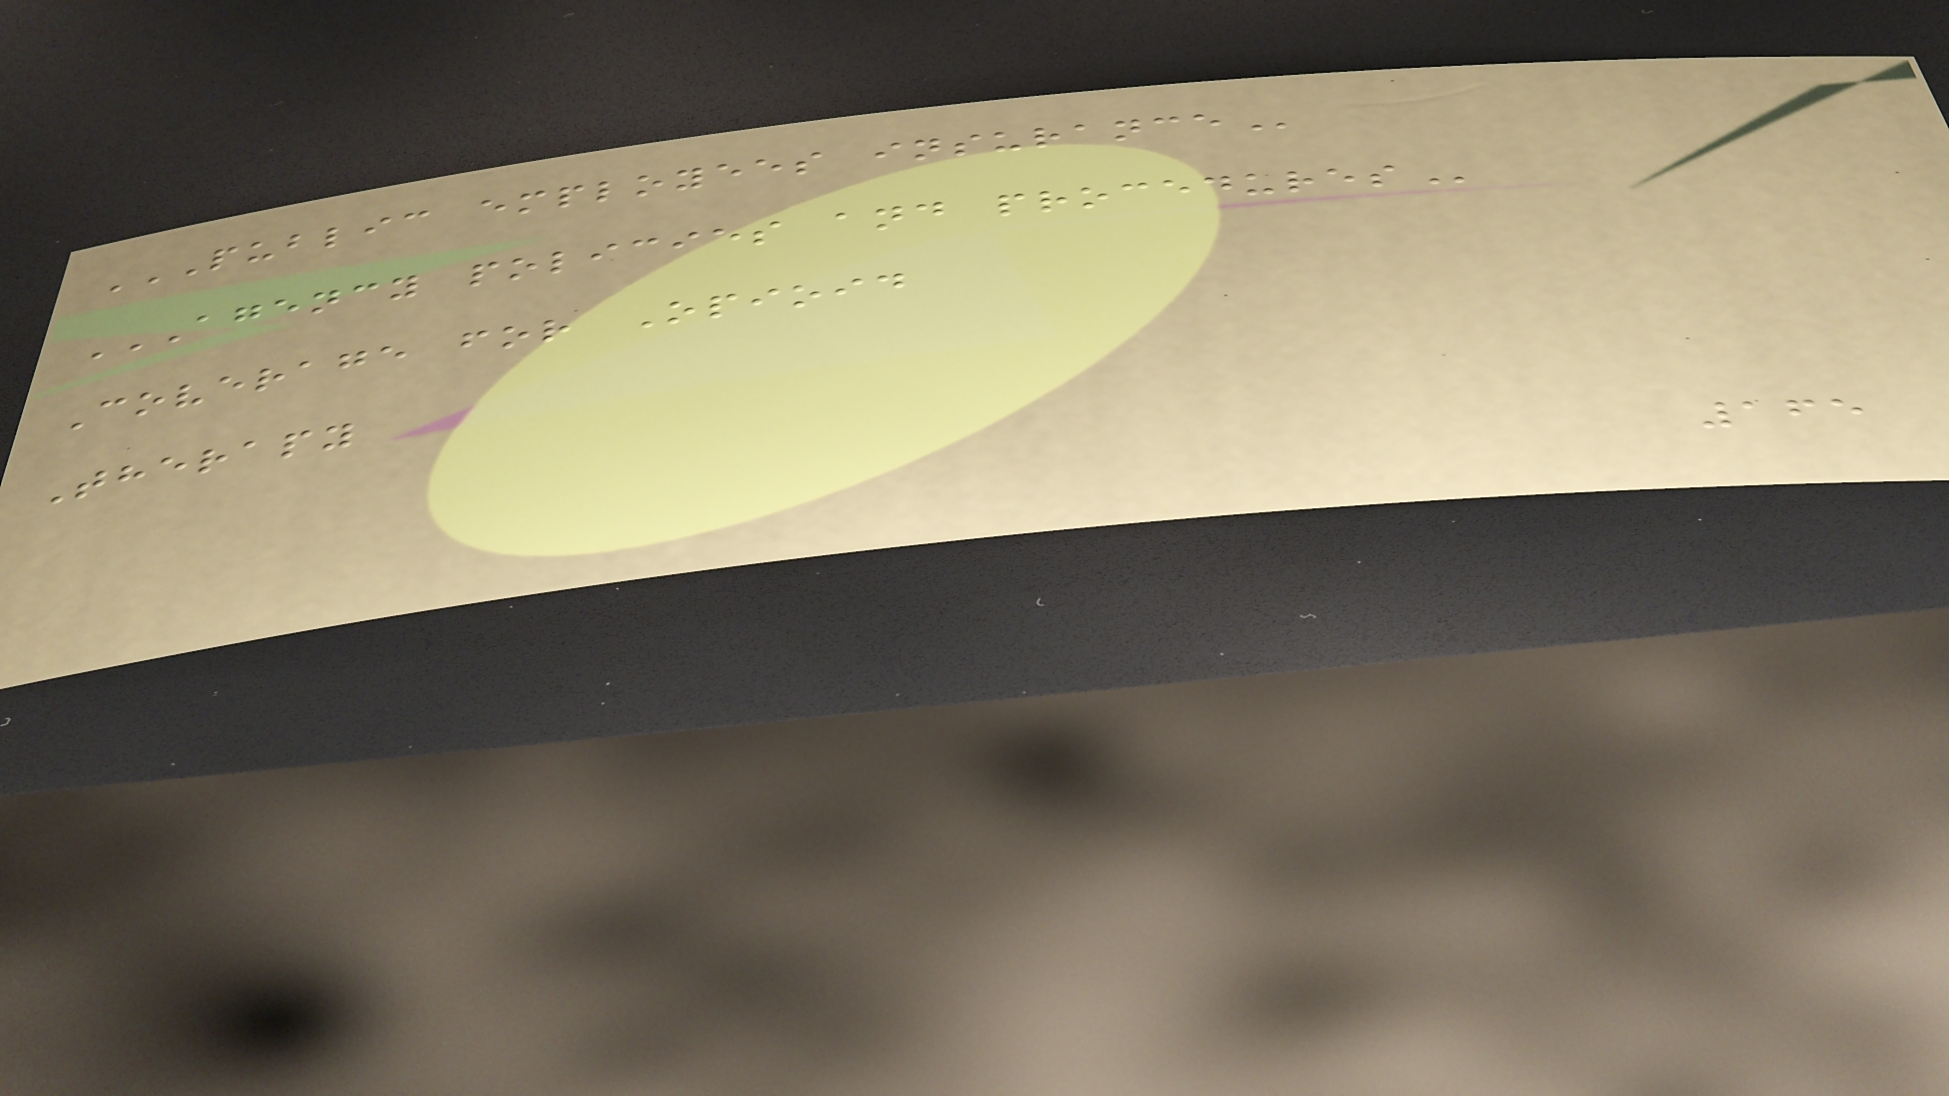PUBLIC EMPLOYEES INSURANCE
AGENCY POLICIES AND PROCEDURES
Coverage for Opioid
Therapy
165
